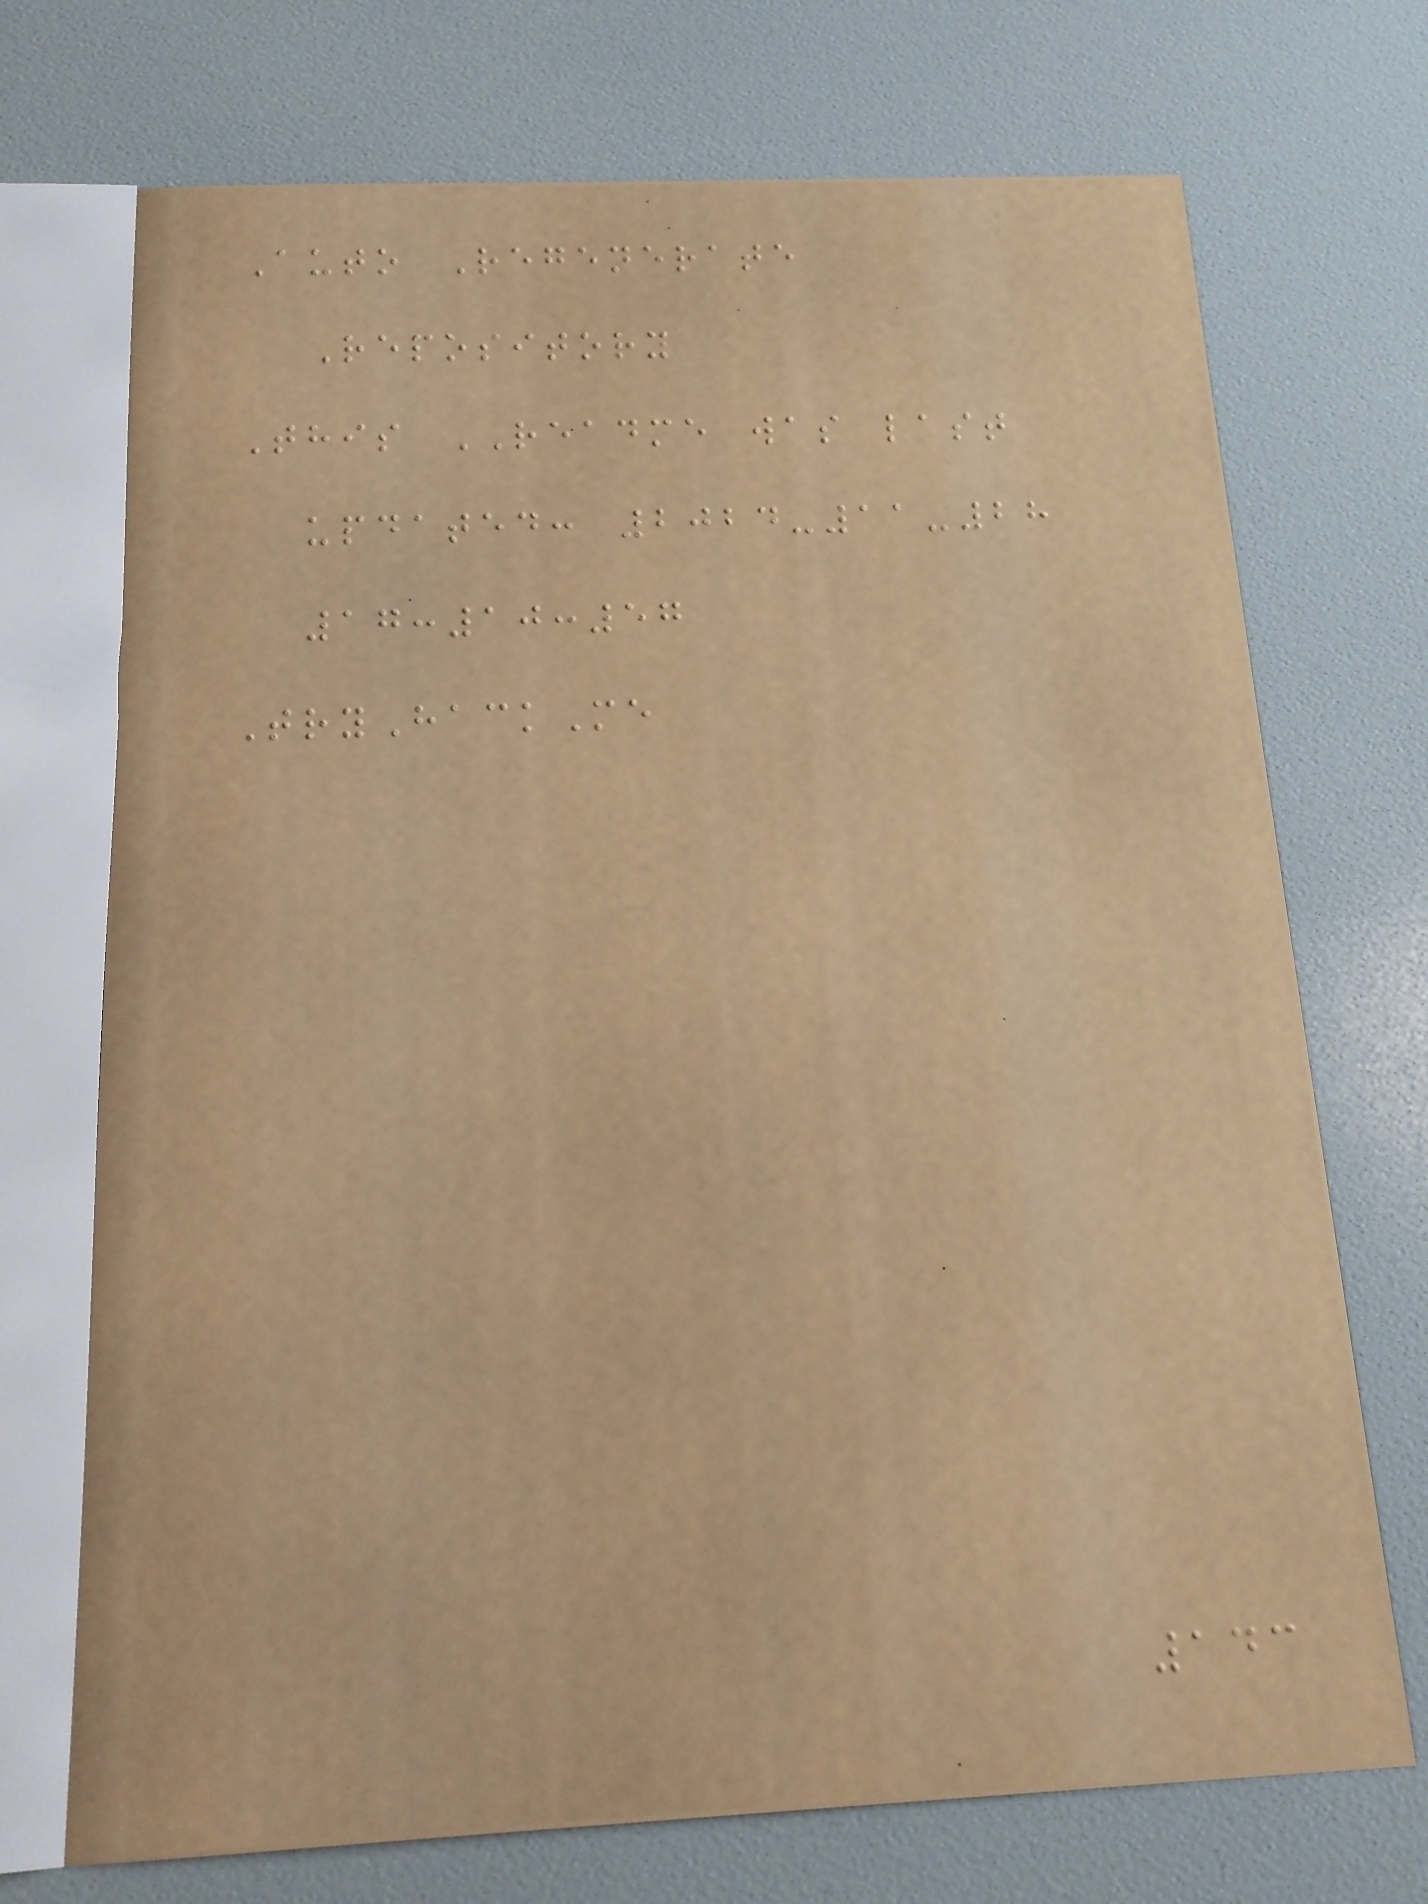Auto Regenerate
Repository
This README was last
updated: 2024-11-28
17:10:57
TryHackMe
143
